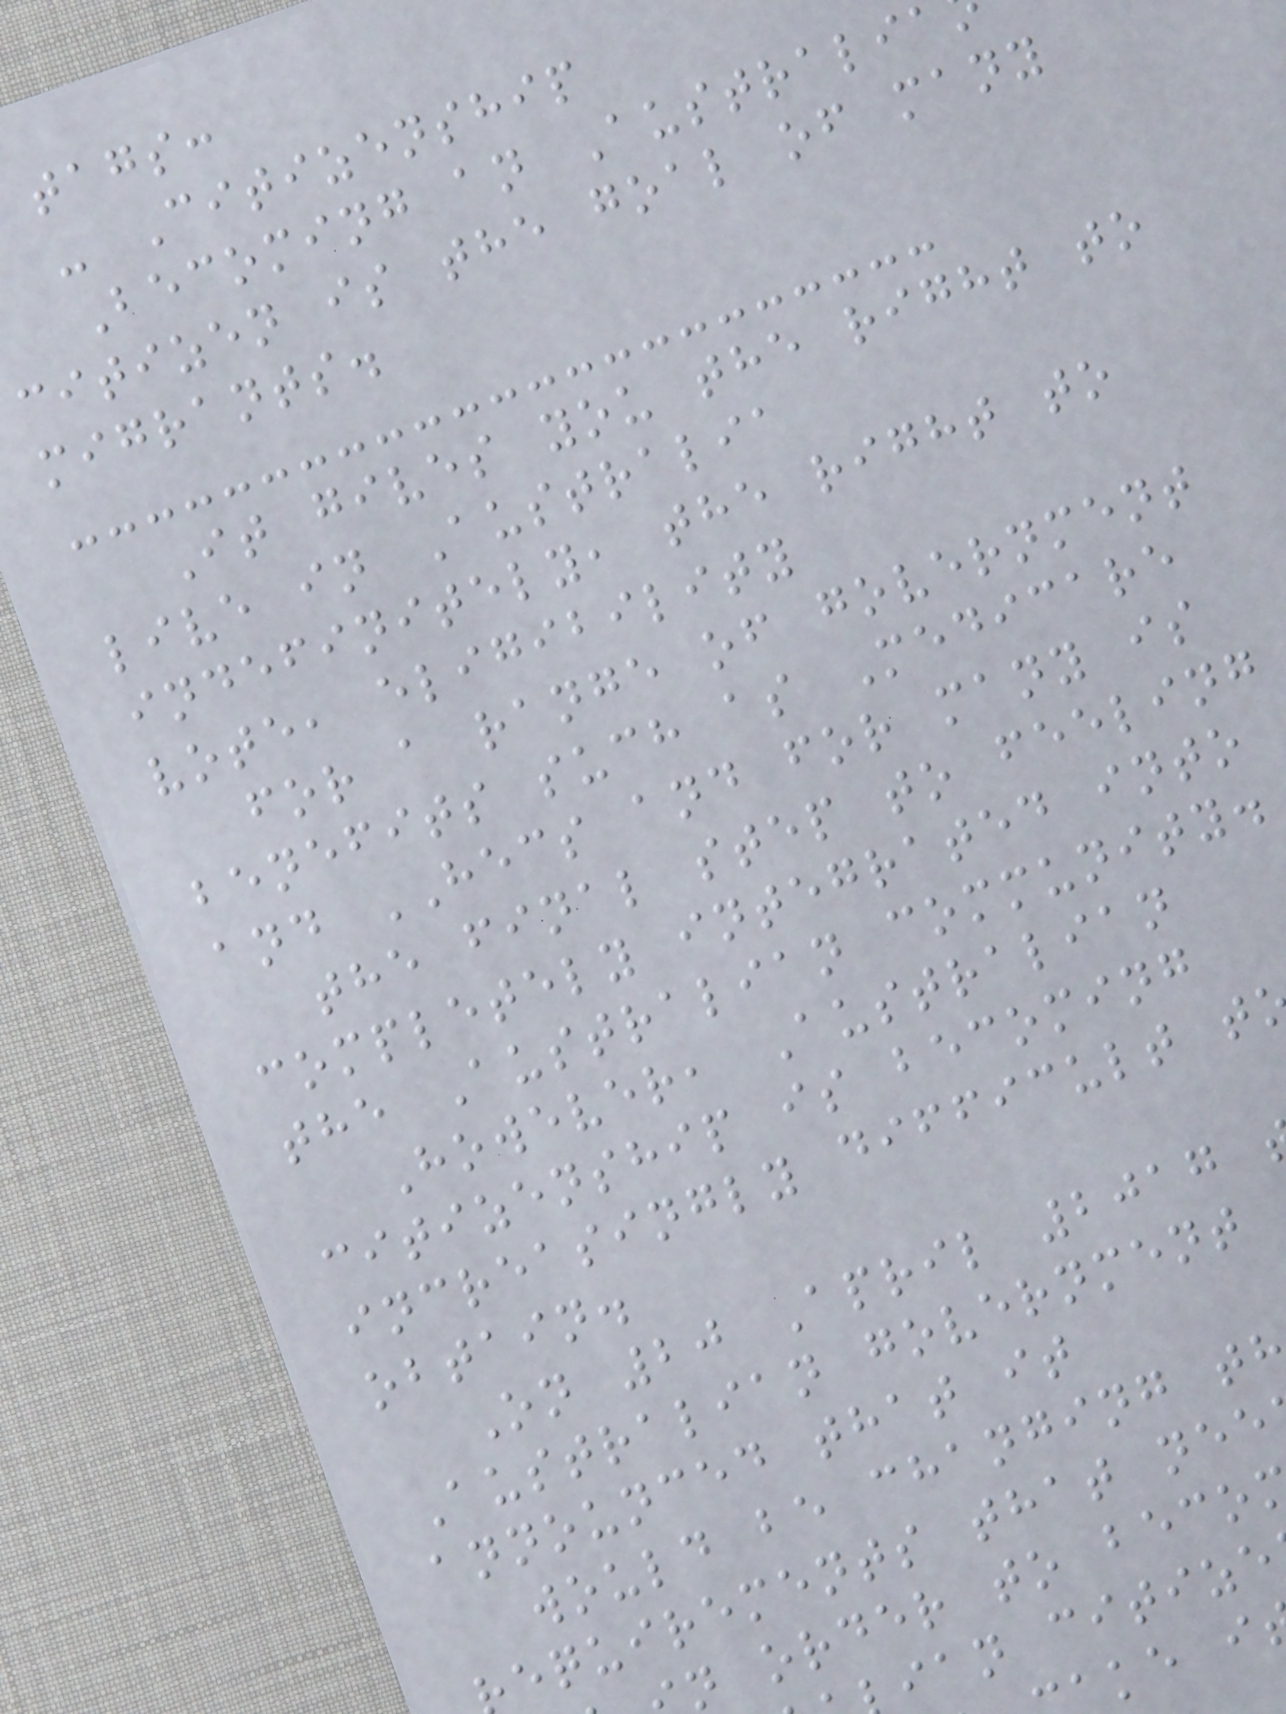tags:
- Citizenship
Becoming an Australi
citizen is the goal of many
migrants.
It gives you the right to
live in Australia
indefinitely, the right to
vote, eligibility
for a range of government
benefits such as Medicare
and HECS and for many is
the final step to feeling
completely integrated into
the Australian community.
However, Australian
citizenship is becoming
increasingly difficult t
obtain.
On 20 April 2017
Australian government
announced that it
would be changing t
equirements that nee
n order to beco
ian citize
